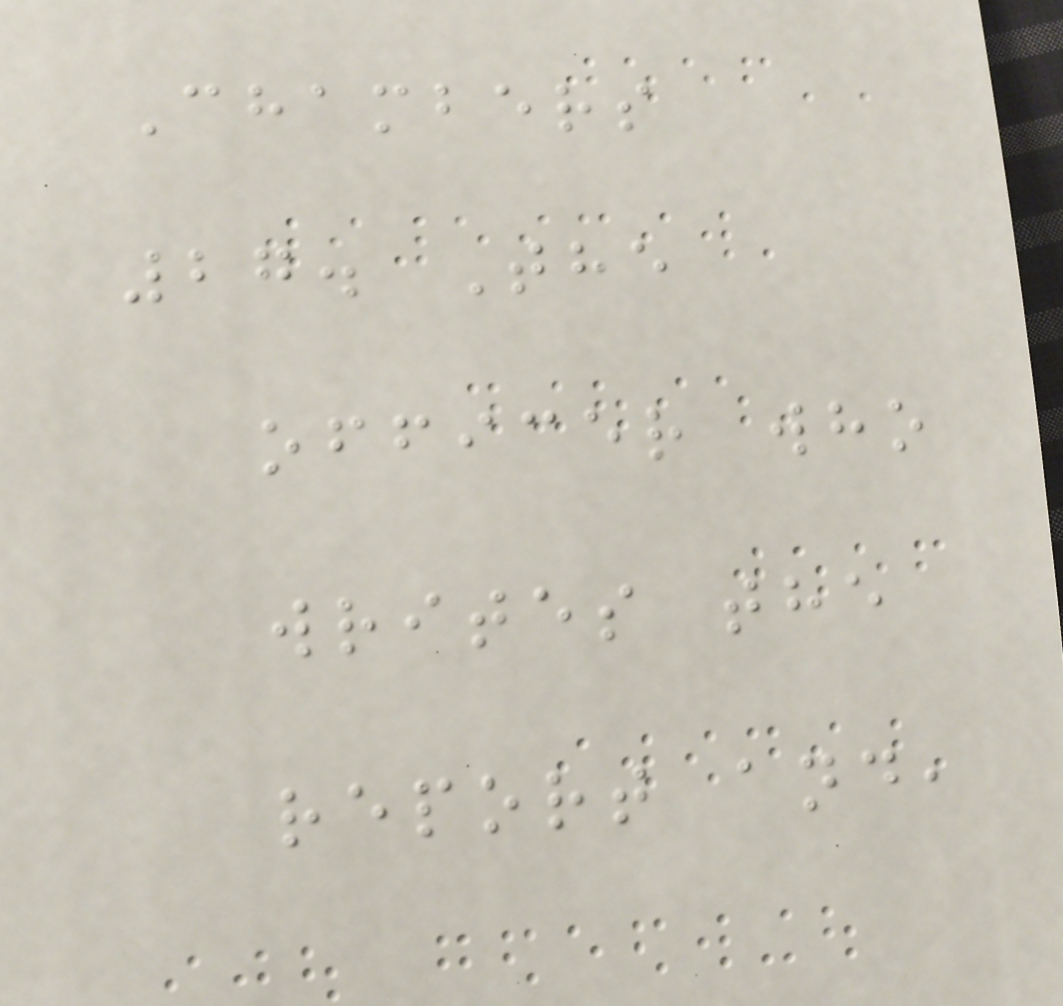Chambers
27. The
officer who
writes the
report and,
